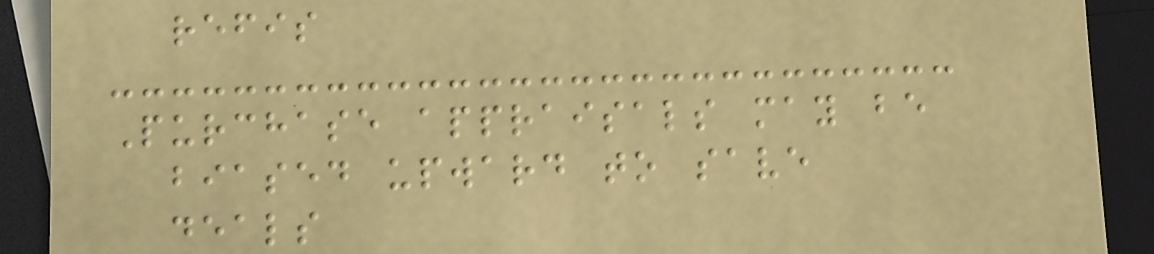refis
Purchase appraisals may be
biased upward to save
deals
